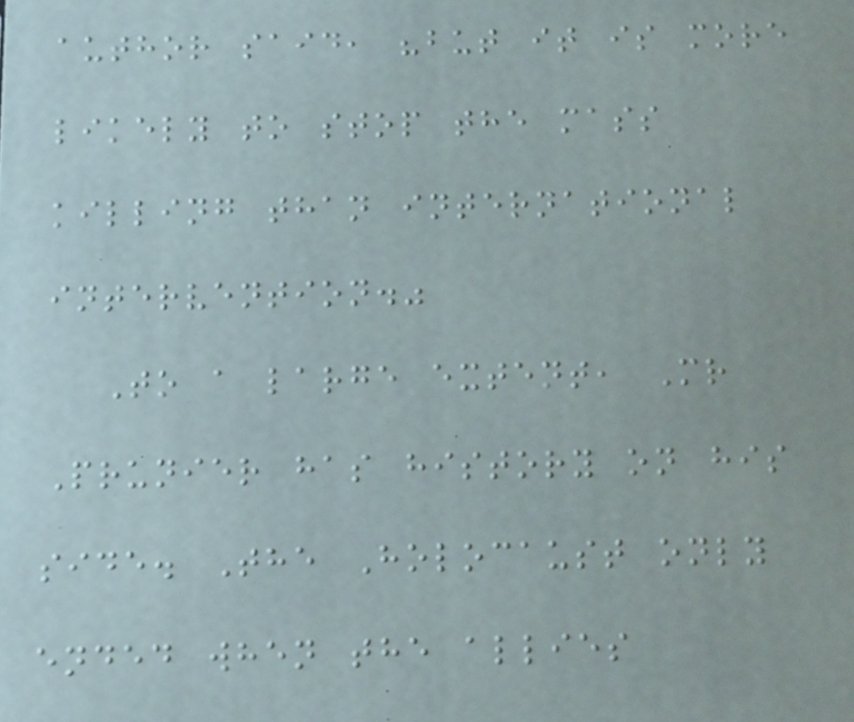author said, "but it is more
likely to stop the mass
killing than international
intervention."
To a large extent, Mr
Prunier has history on his
side. The Holocaust only
ended when the allies
